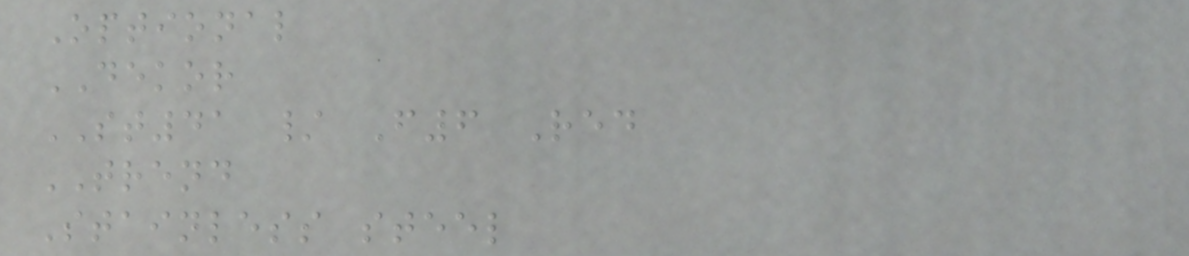Optional
DEKOR
ST41 / F6 Red
TREND
Stainless steel
